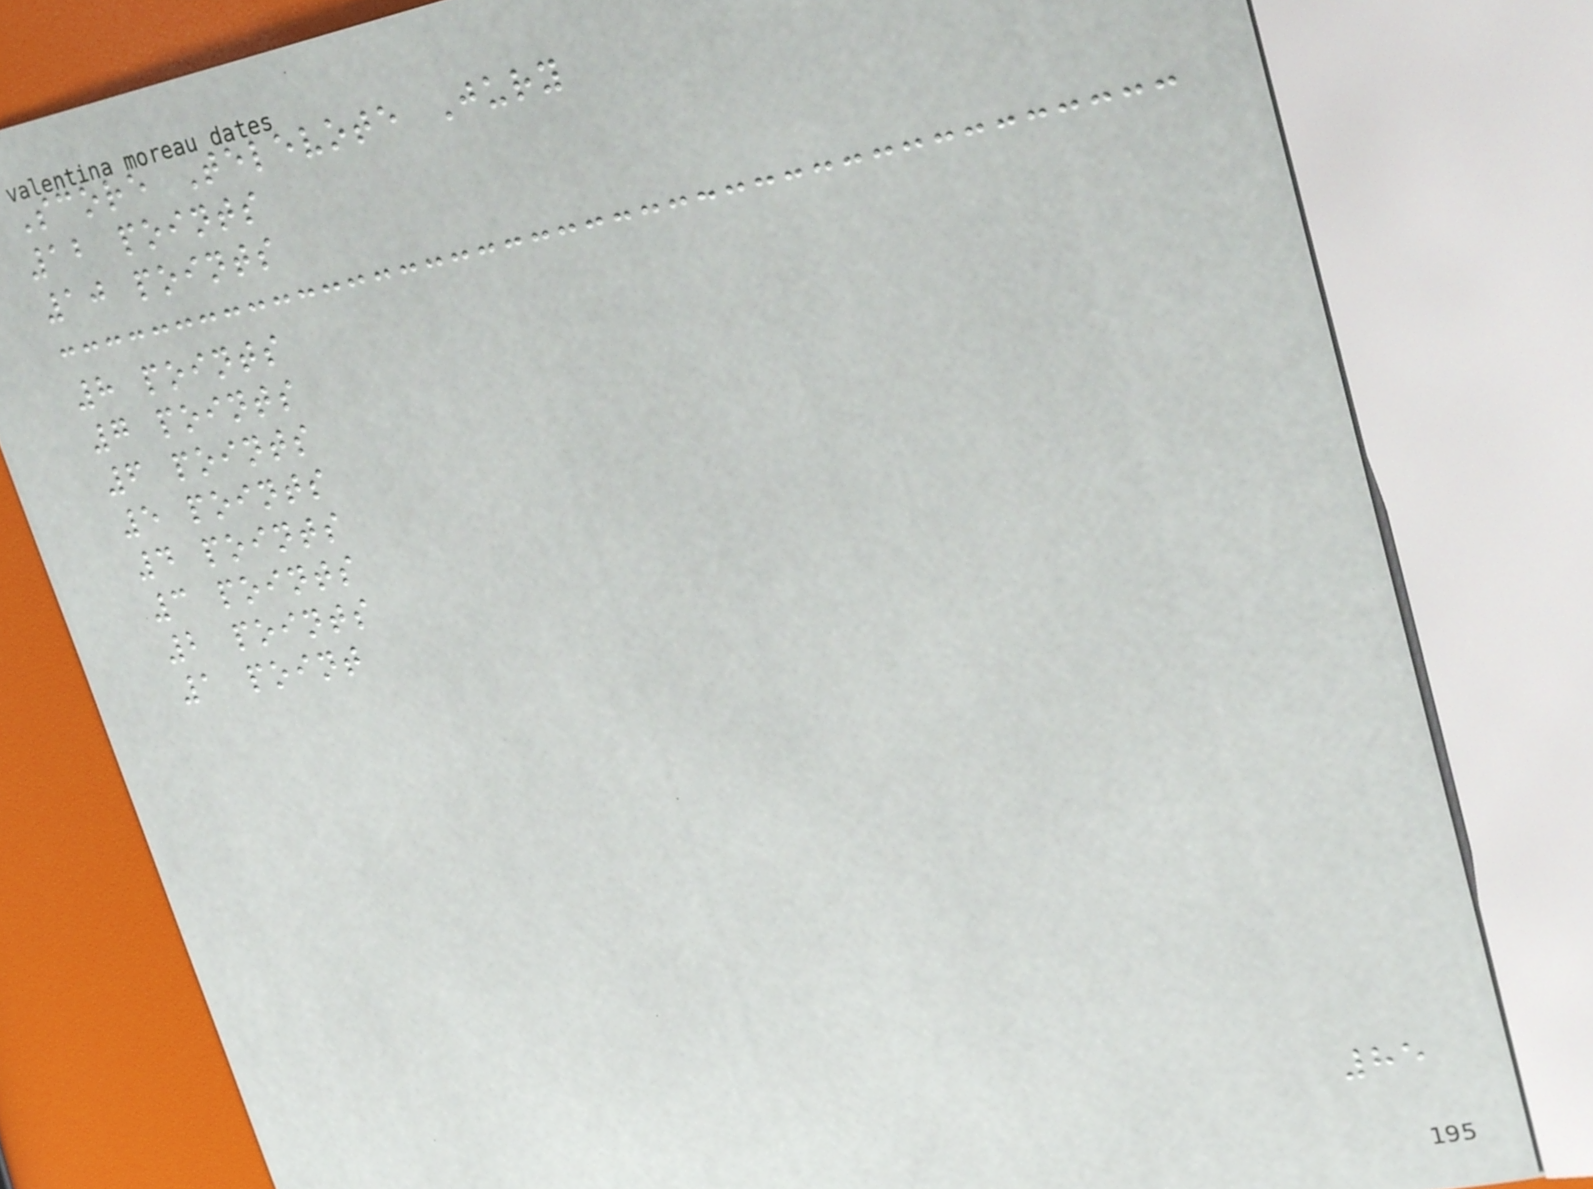Score Televote Jury
12 points
10 points
8 points
7 points
6 points
5 points
4 points
3 points
2 points
1 point
85
